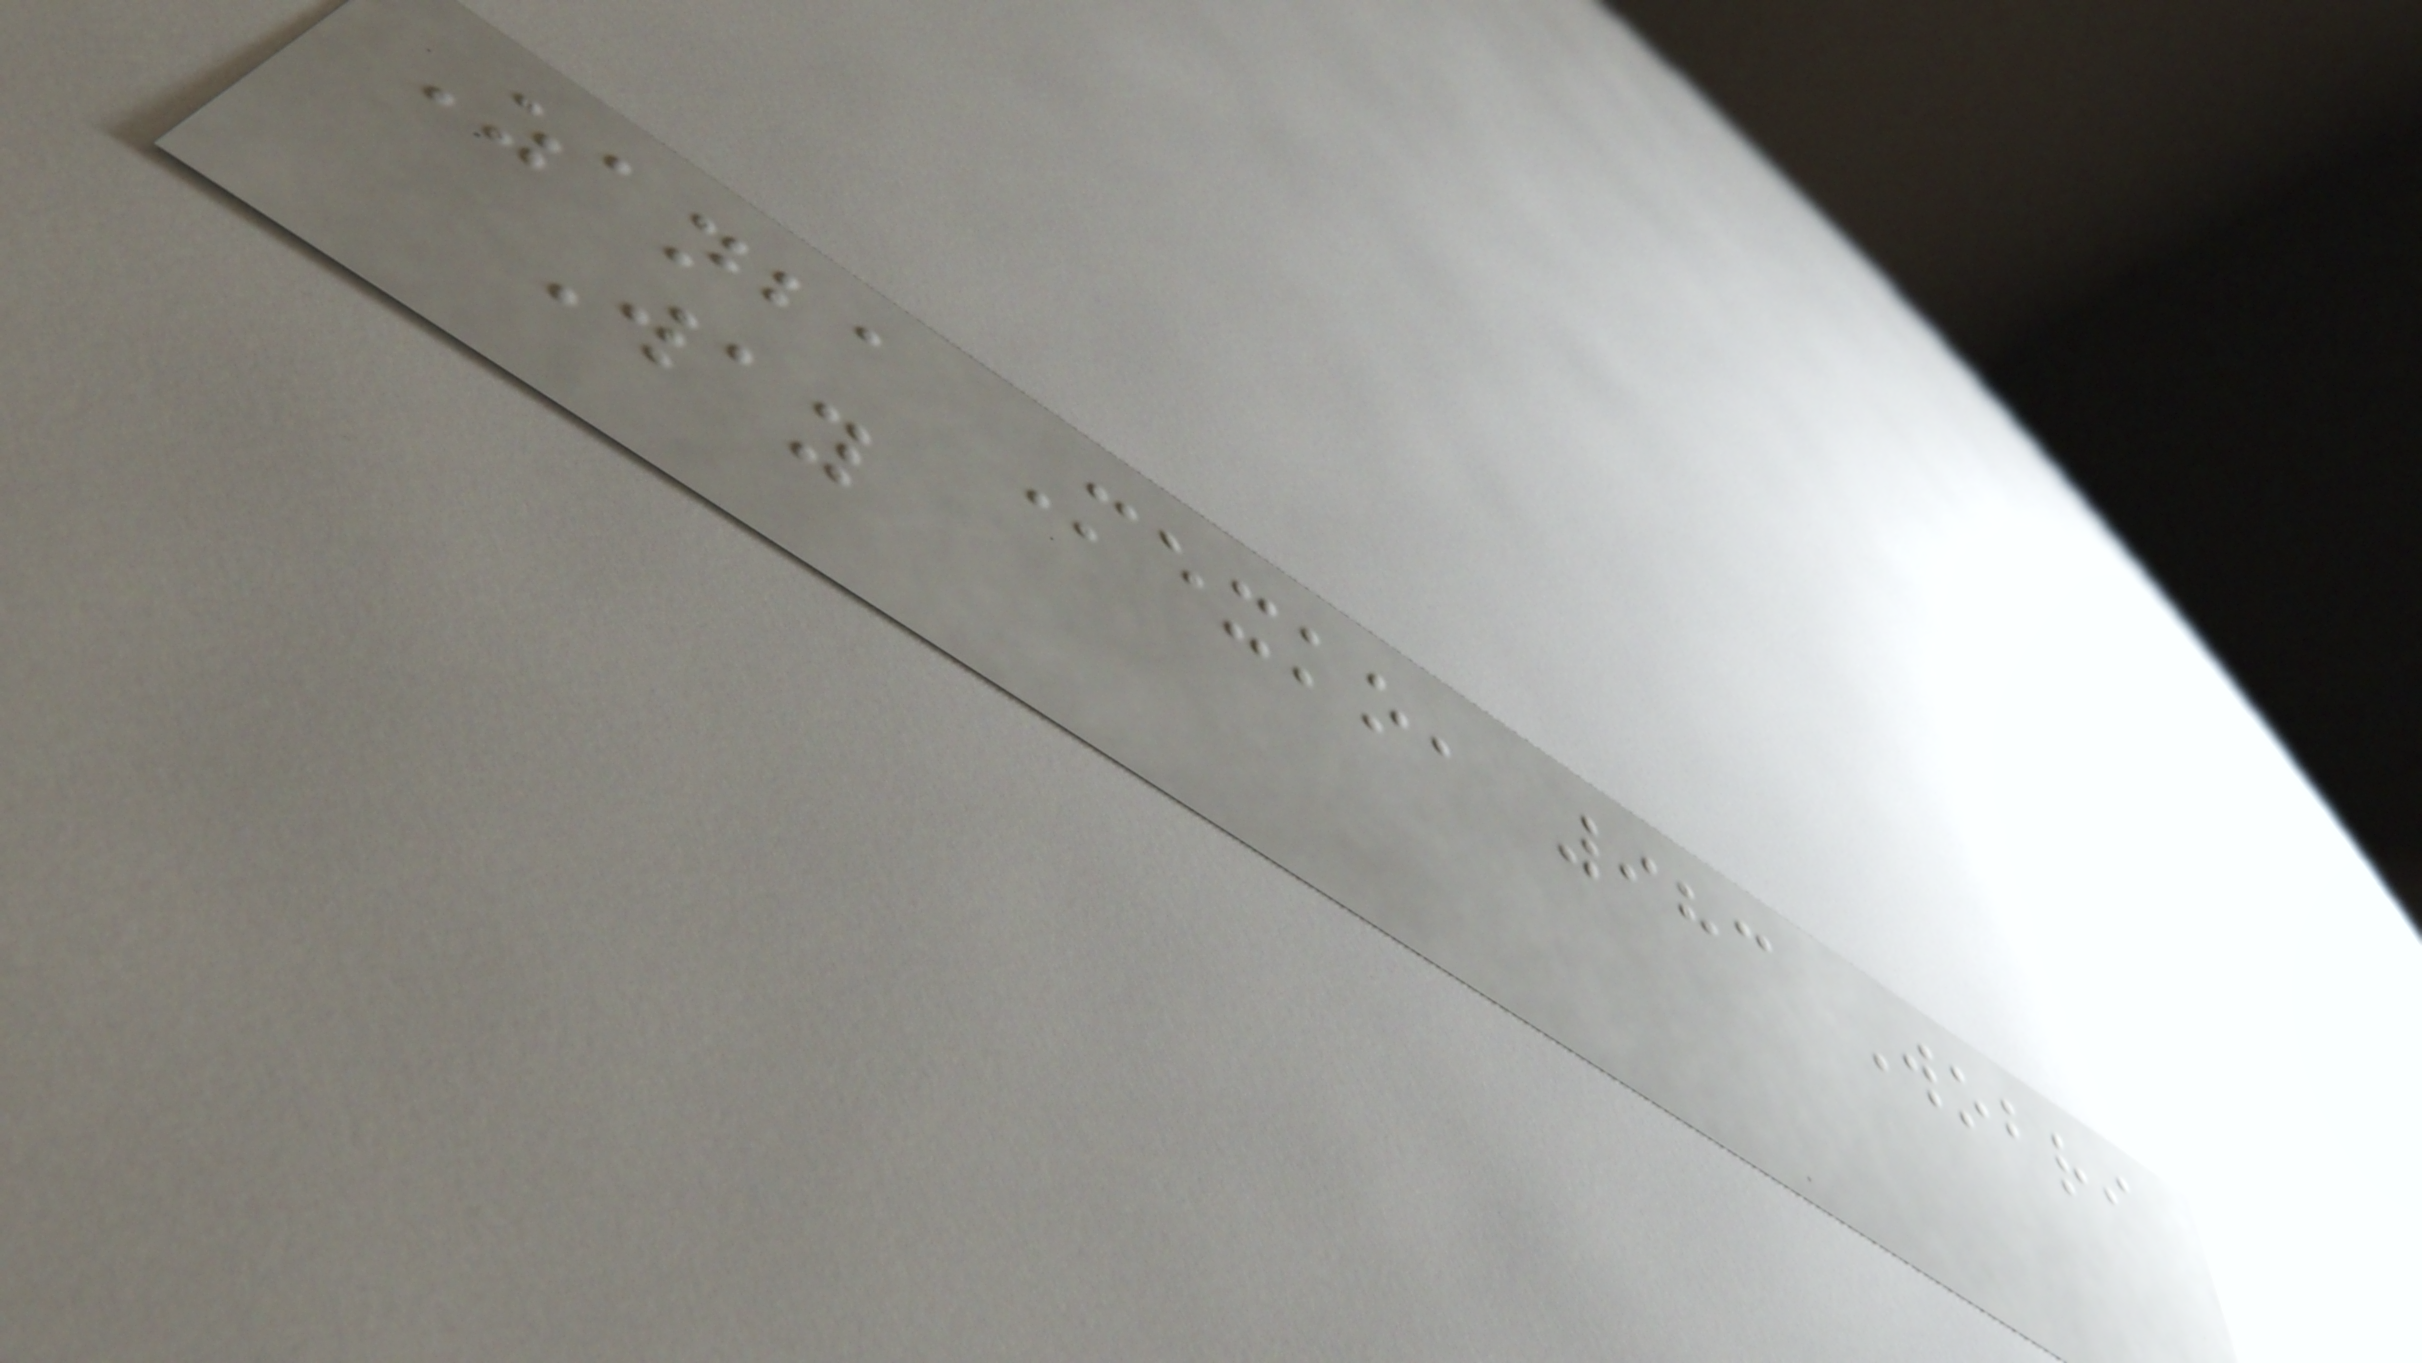Zanba Mexko, 983 Wobri
Way
